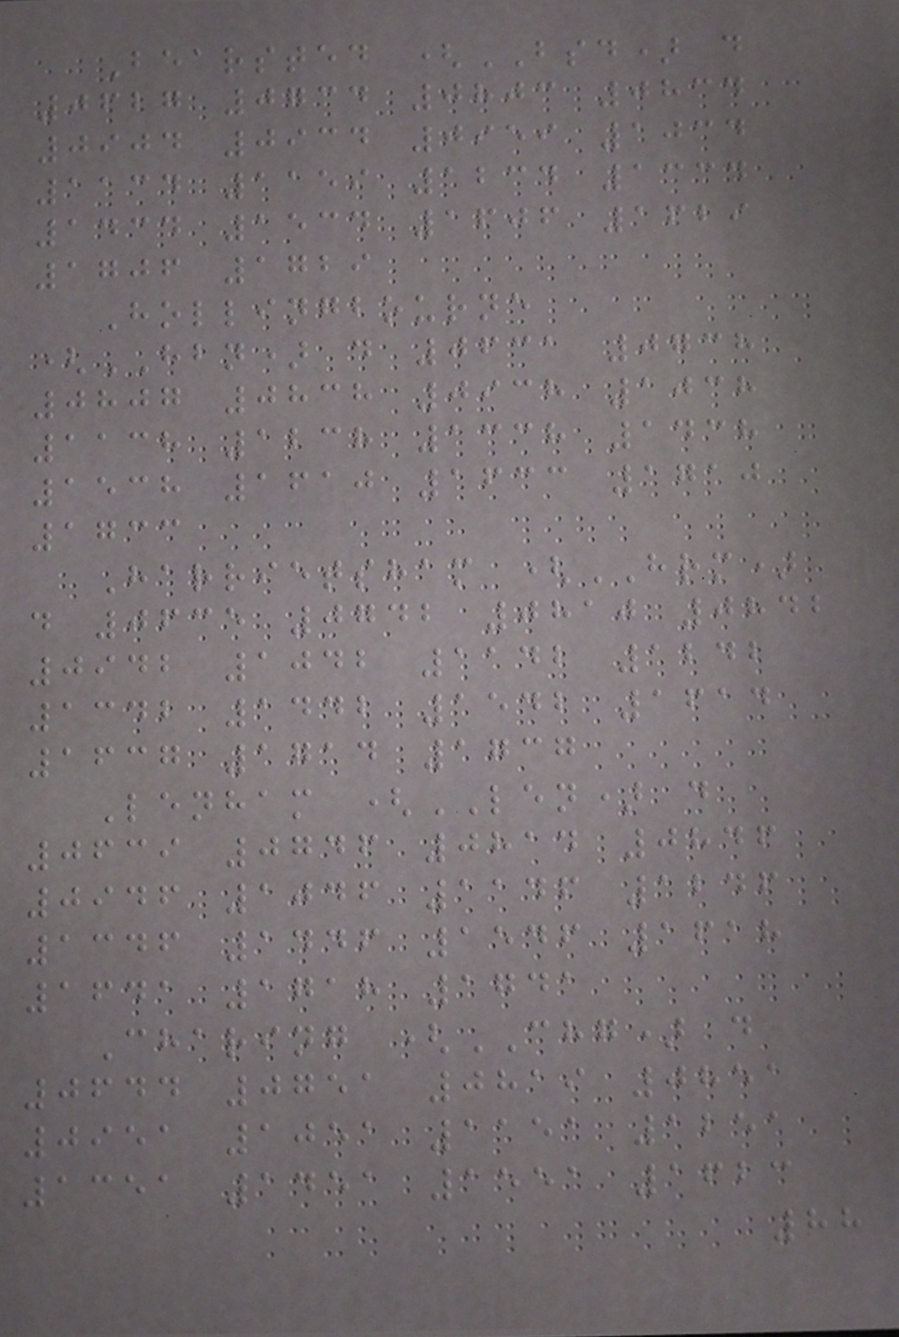Bearsted (BSD) d
0627 0734 0803 0834
0904 0934 0959 1034
1134 1159 1234 1334
1434 1534 1606 1629
1706 1729
Hollingbourne
(HBN) d 0631 0738
0807 0838 0938 1038
1138 1238 1338 1438
1538 1610 1633 1710
1733
Harrietsham (HRM)
d 0635 0742 0810 0842
0942 1042 1142 1242
1342 1442 1542 1614
1637 1714 1737
Lenham (LEN) d
0639 0746 0814 0846
0946 1046 1146 1246
1346 1446 1546 1618
1641 1718 1741
Charing (CHG) d
0644 0751 0819 0851
0951 1051 1151 1251
1351 1451 1551 1623
88
